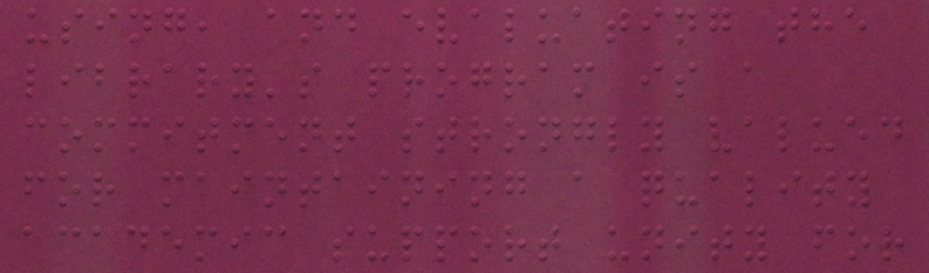using, and evaluating the
library's program is a
commitment strongly valued
for maintaining a quality
academic support unity for
